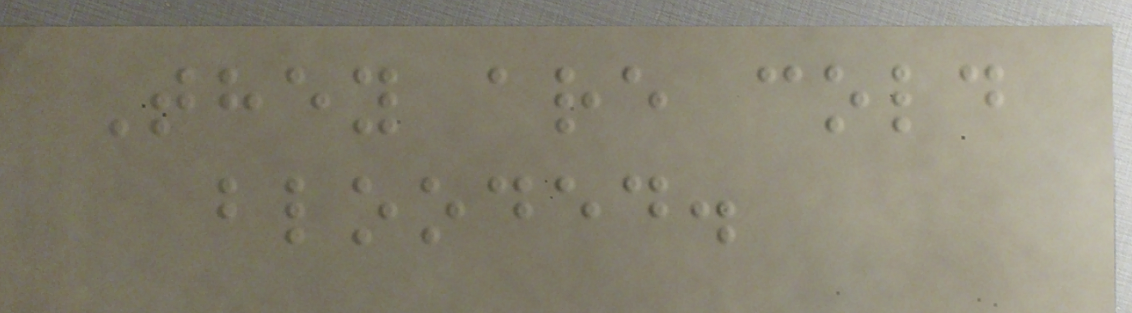They are cold
blooded.
